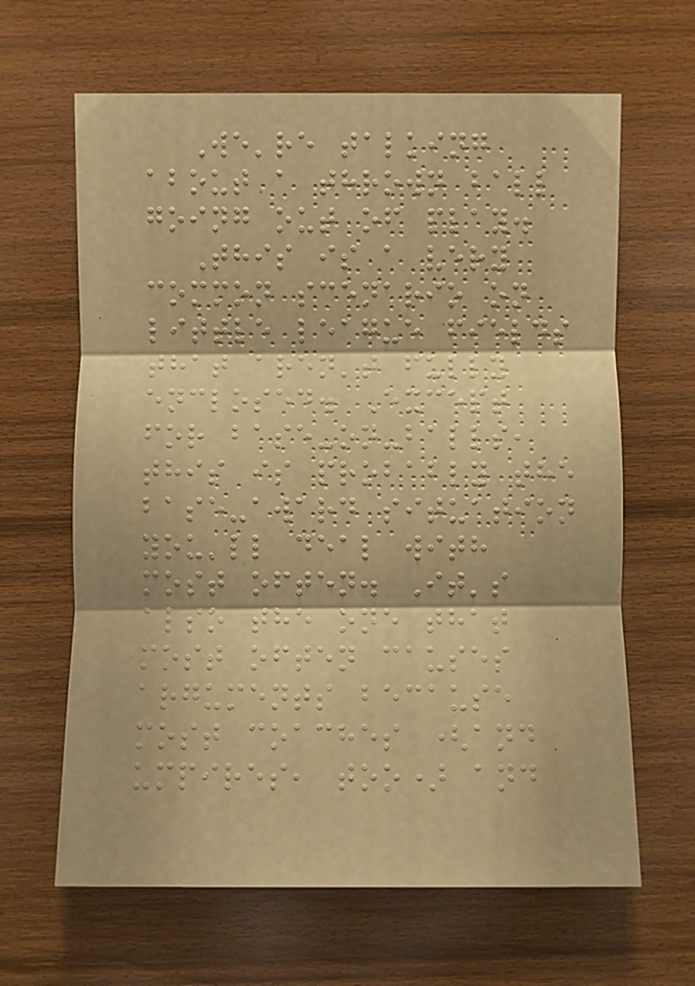We're talking
about a thrown ball
going out of play.
This is a very
common scenario on
little league fields
that aren't fully
enclosed. Except
for base-on-balls,
this is probably the
base-award situation
you'll deal with
most often. It's
also the one that
most often causes
arguments because
most coaches (and
umpires, too) and
